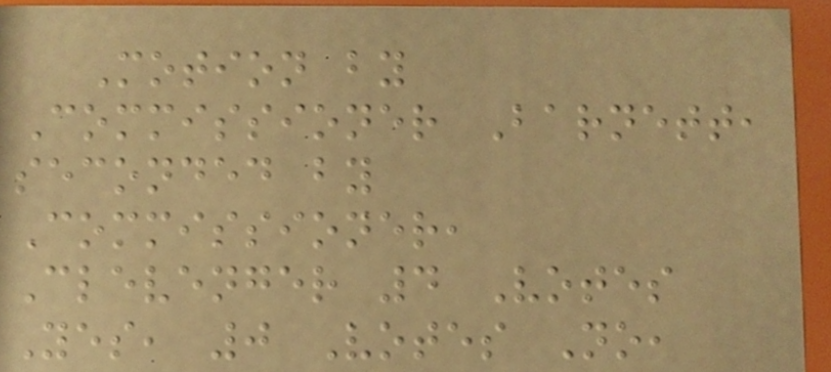Motion by
Commissioner Barnett,
seconded by
Commissioner,
Clevenger 4 Votes
Yes, 0 Votes No,
